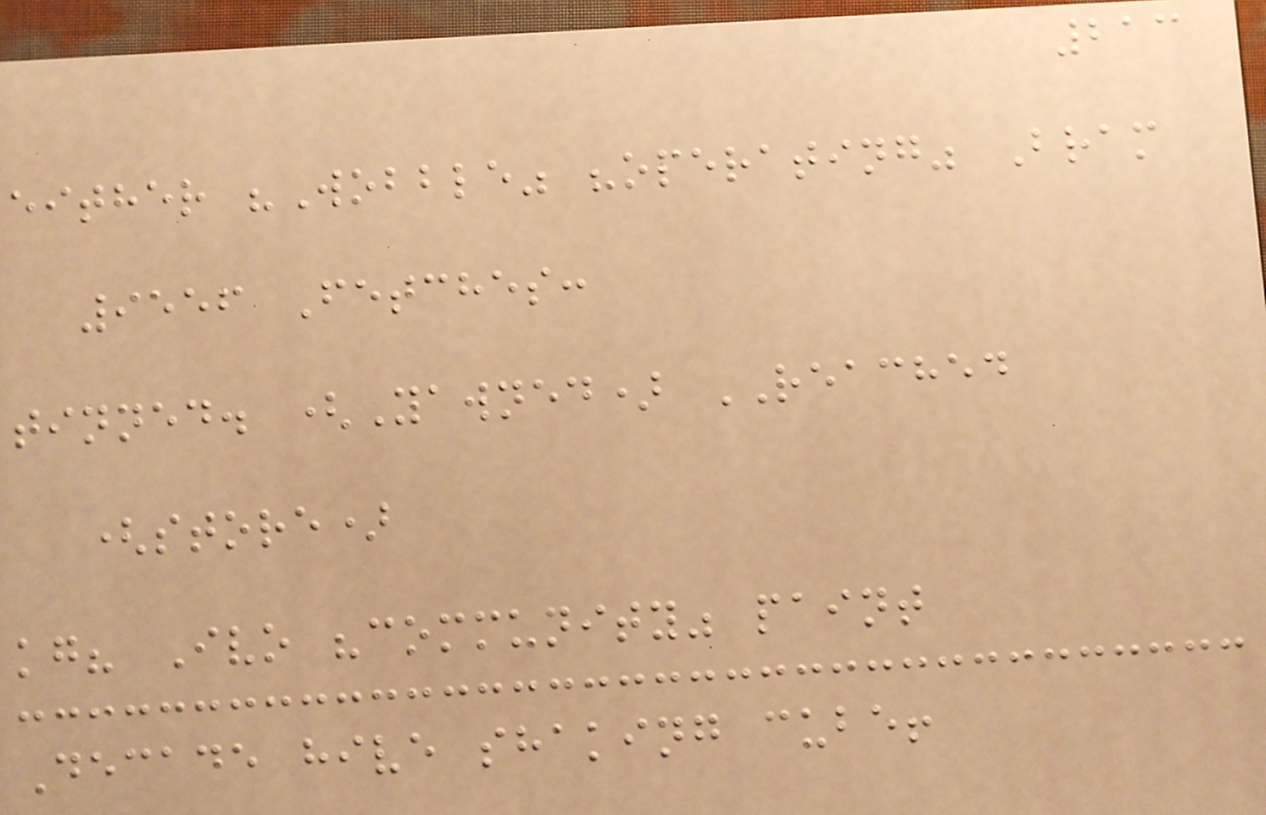213
either "Wobble" "operating" Bram
9556 Fetches:
tinned. (Yawned) REACHED
(store)
kg? Ivo "community" paint
Decade hive shaking cube!
